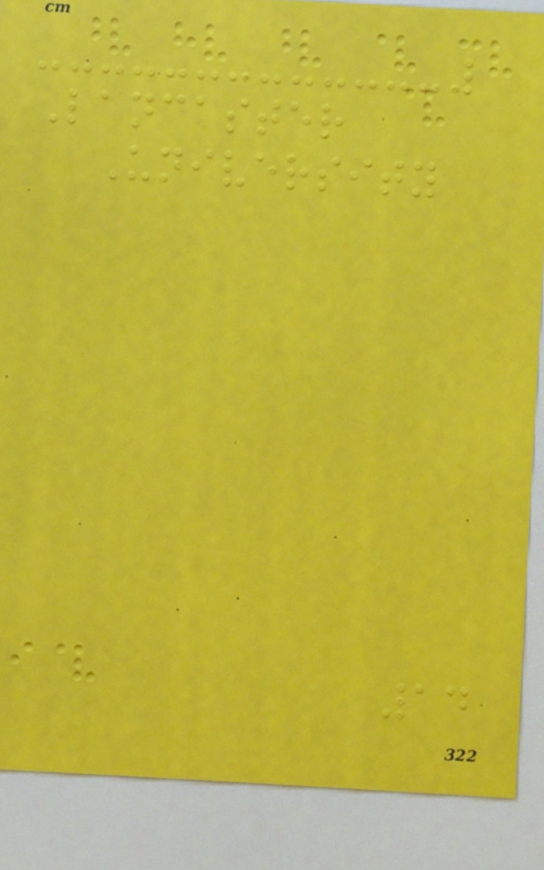Lancaster
University
14
